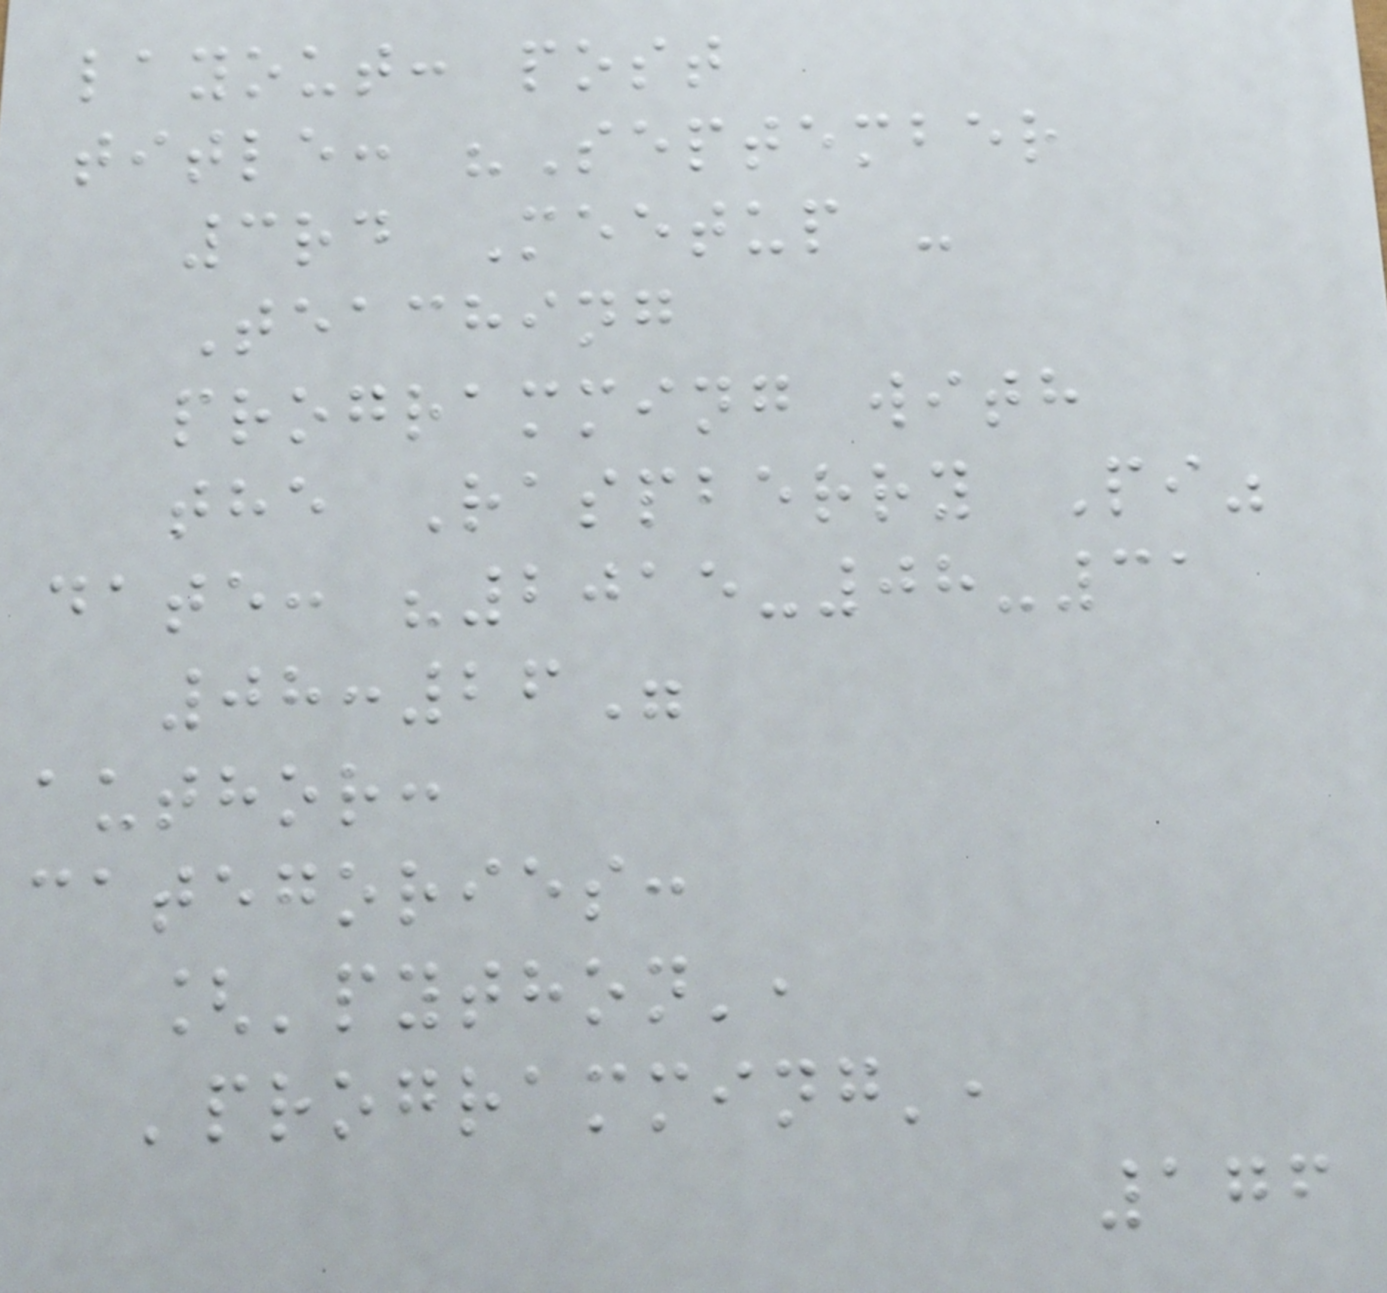layout: post
title: "September
3rd Meetup -
Teaching
programming with
the Raspberry Pi"
date: "2015-08-31
08:26"
author:
categories:
['python',
'programming',
176
